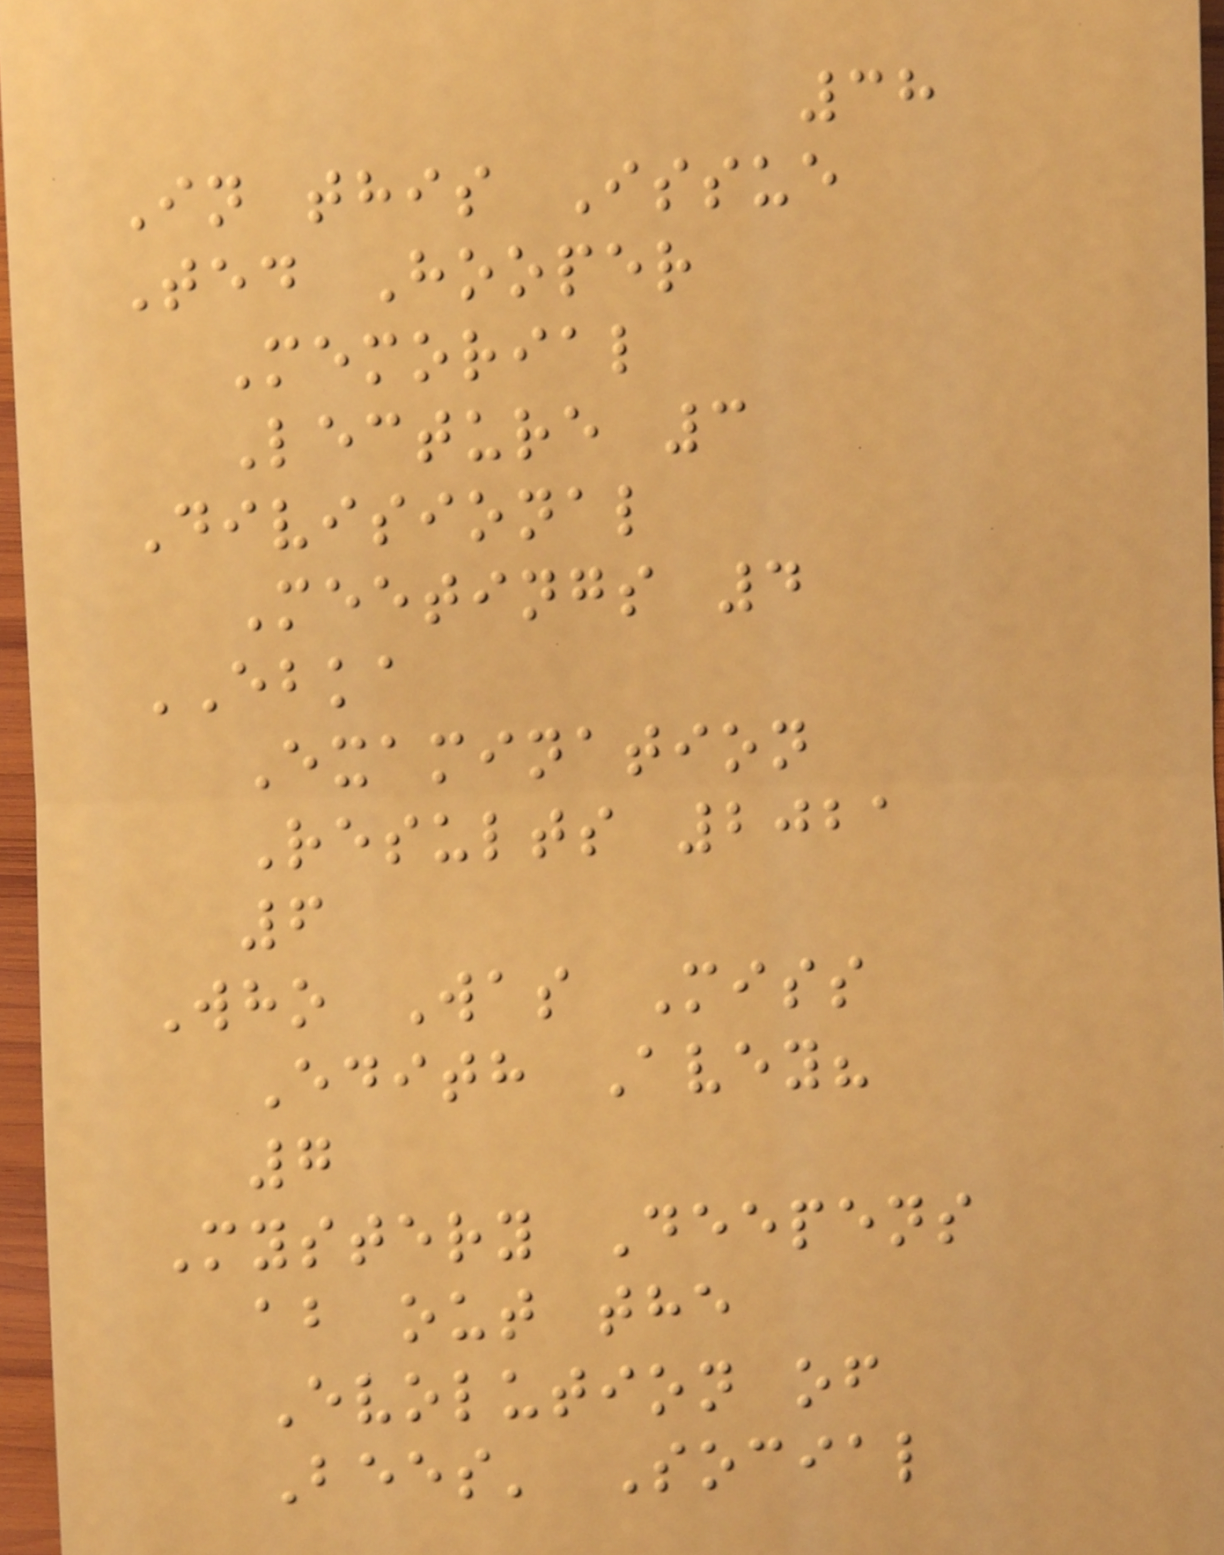38
In this Issue
Ted Hooper
Memorial
Lecture 3
Divisional
Meetings 4
EBKA
Examination
Results 2021
6
Who Was Miss
Edith Avey?
7
Mystery Deepens
ab out the
Evolution of
Bees' Social
